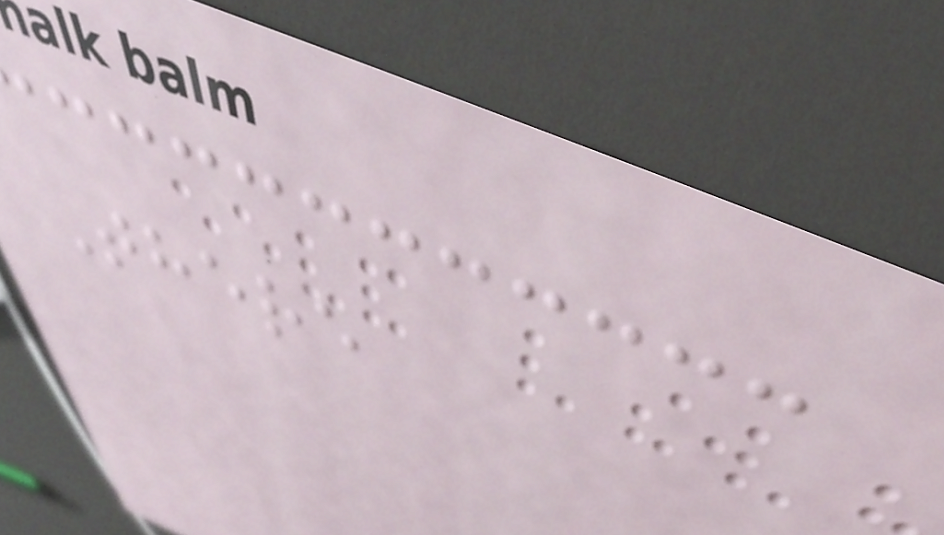There
